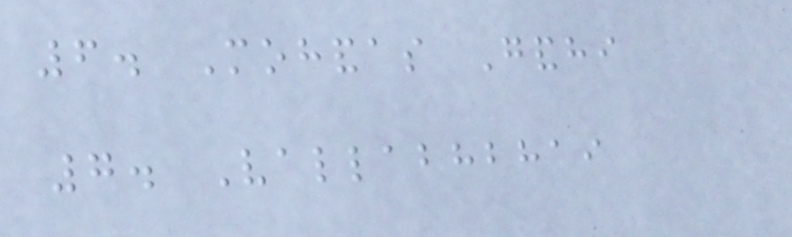6. Mohandas Gandhi
7. Vallabhbhai
